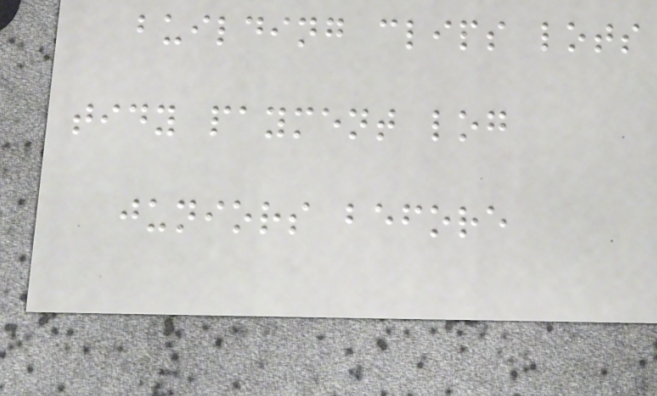building clips lots
tidy payment log
juniors before
